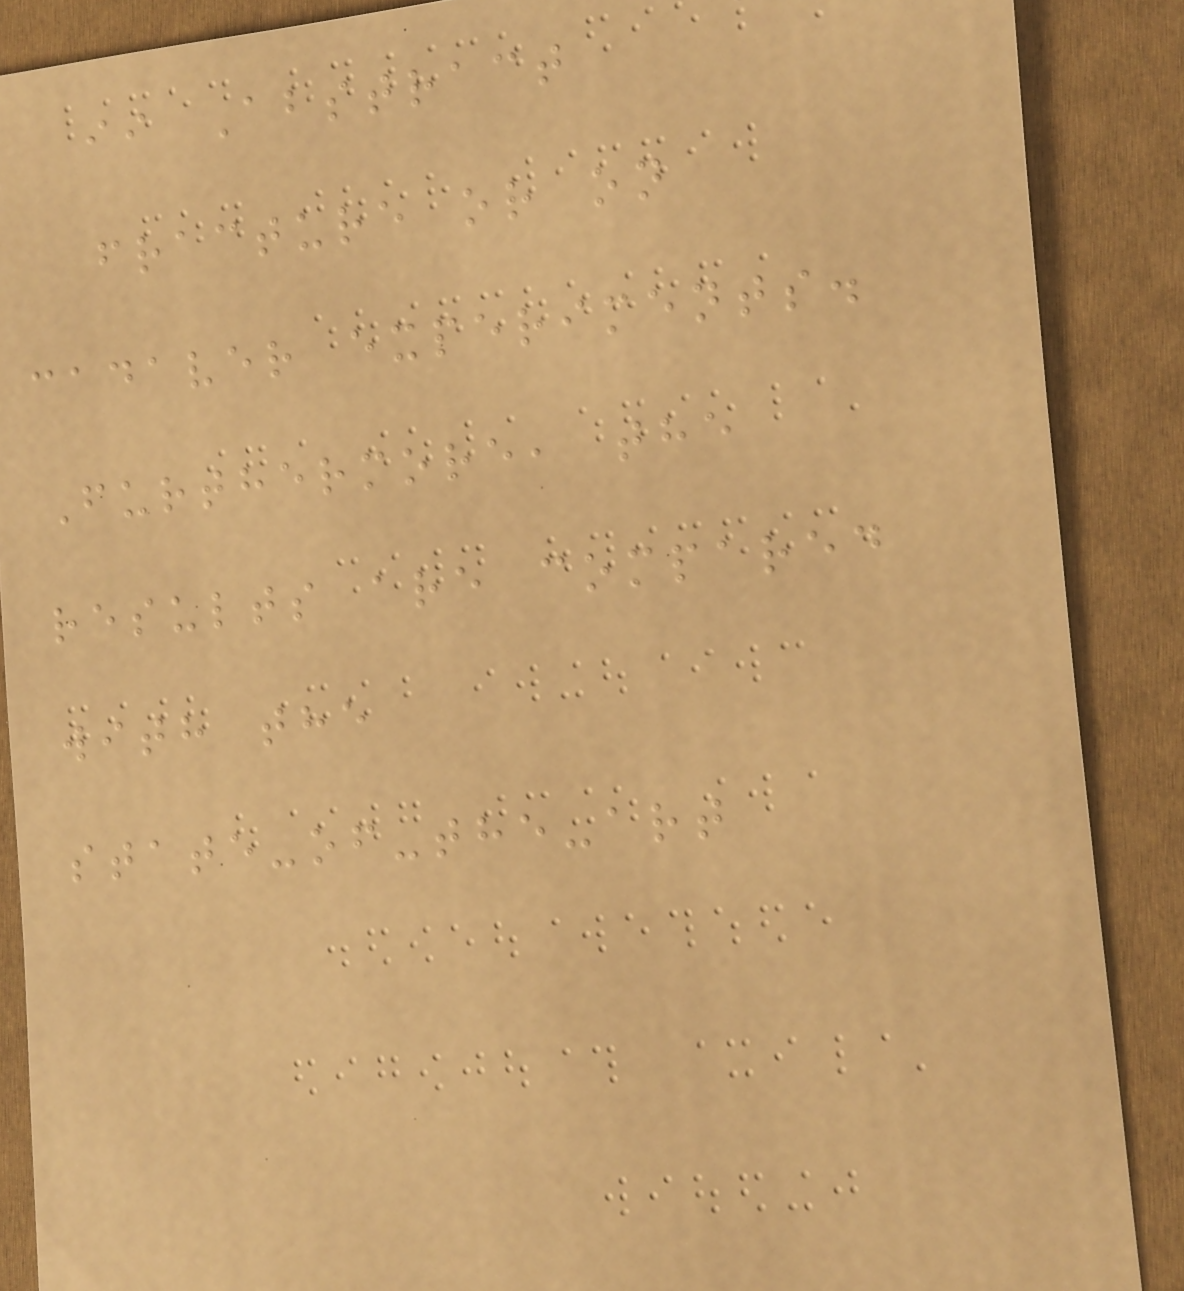ii Abstract
fracture or on
cadaver experiments.
Furthermore, the
results are compared
with the
state-of-the-art
